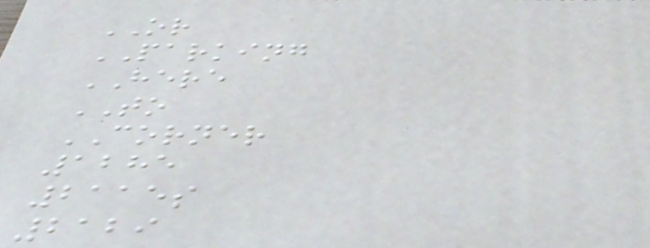OR
PARKING
HERE
TO
CORNER
1285
2115s
2129
